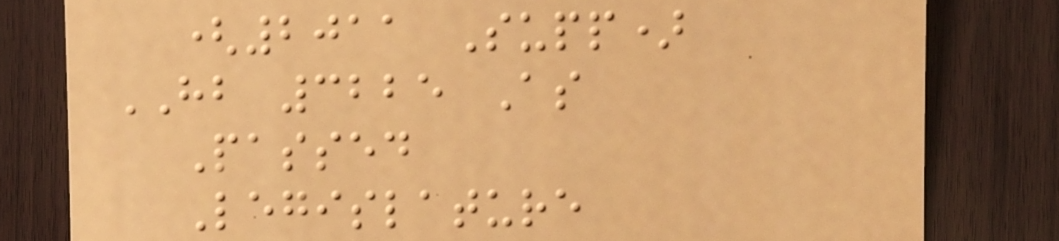(2011 Supp)
HB 3225 As
Passed
Legislature
